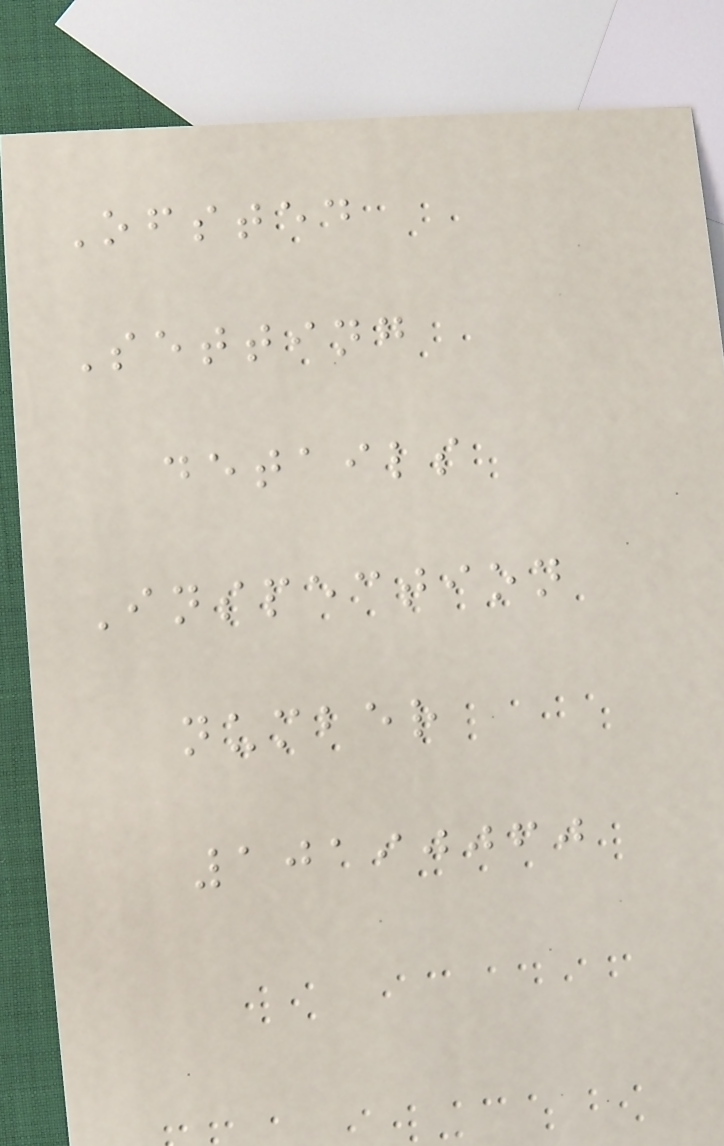Ofsted
Setting
details
Inspection
number
10190060
